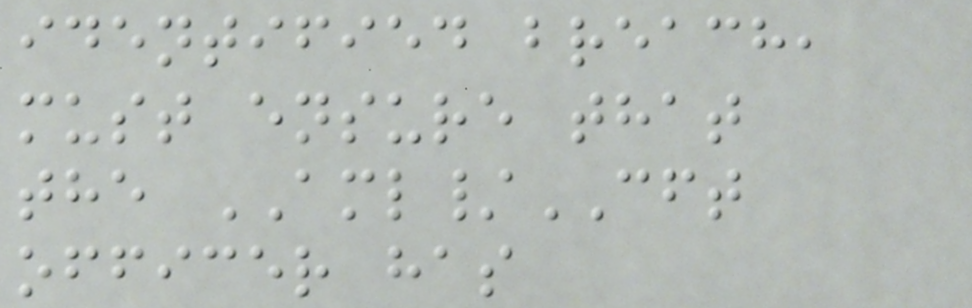identified breach,
must ensure that
the AML/CFT
officer has
